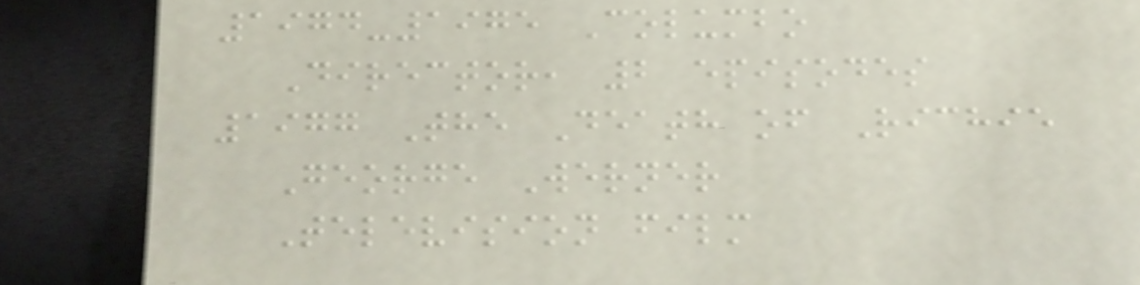1974-1975 Columbo
Director, 2 episodes
1977 The Death of Richie
George Werner
Television film
